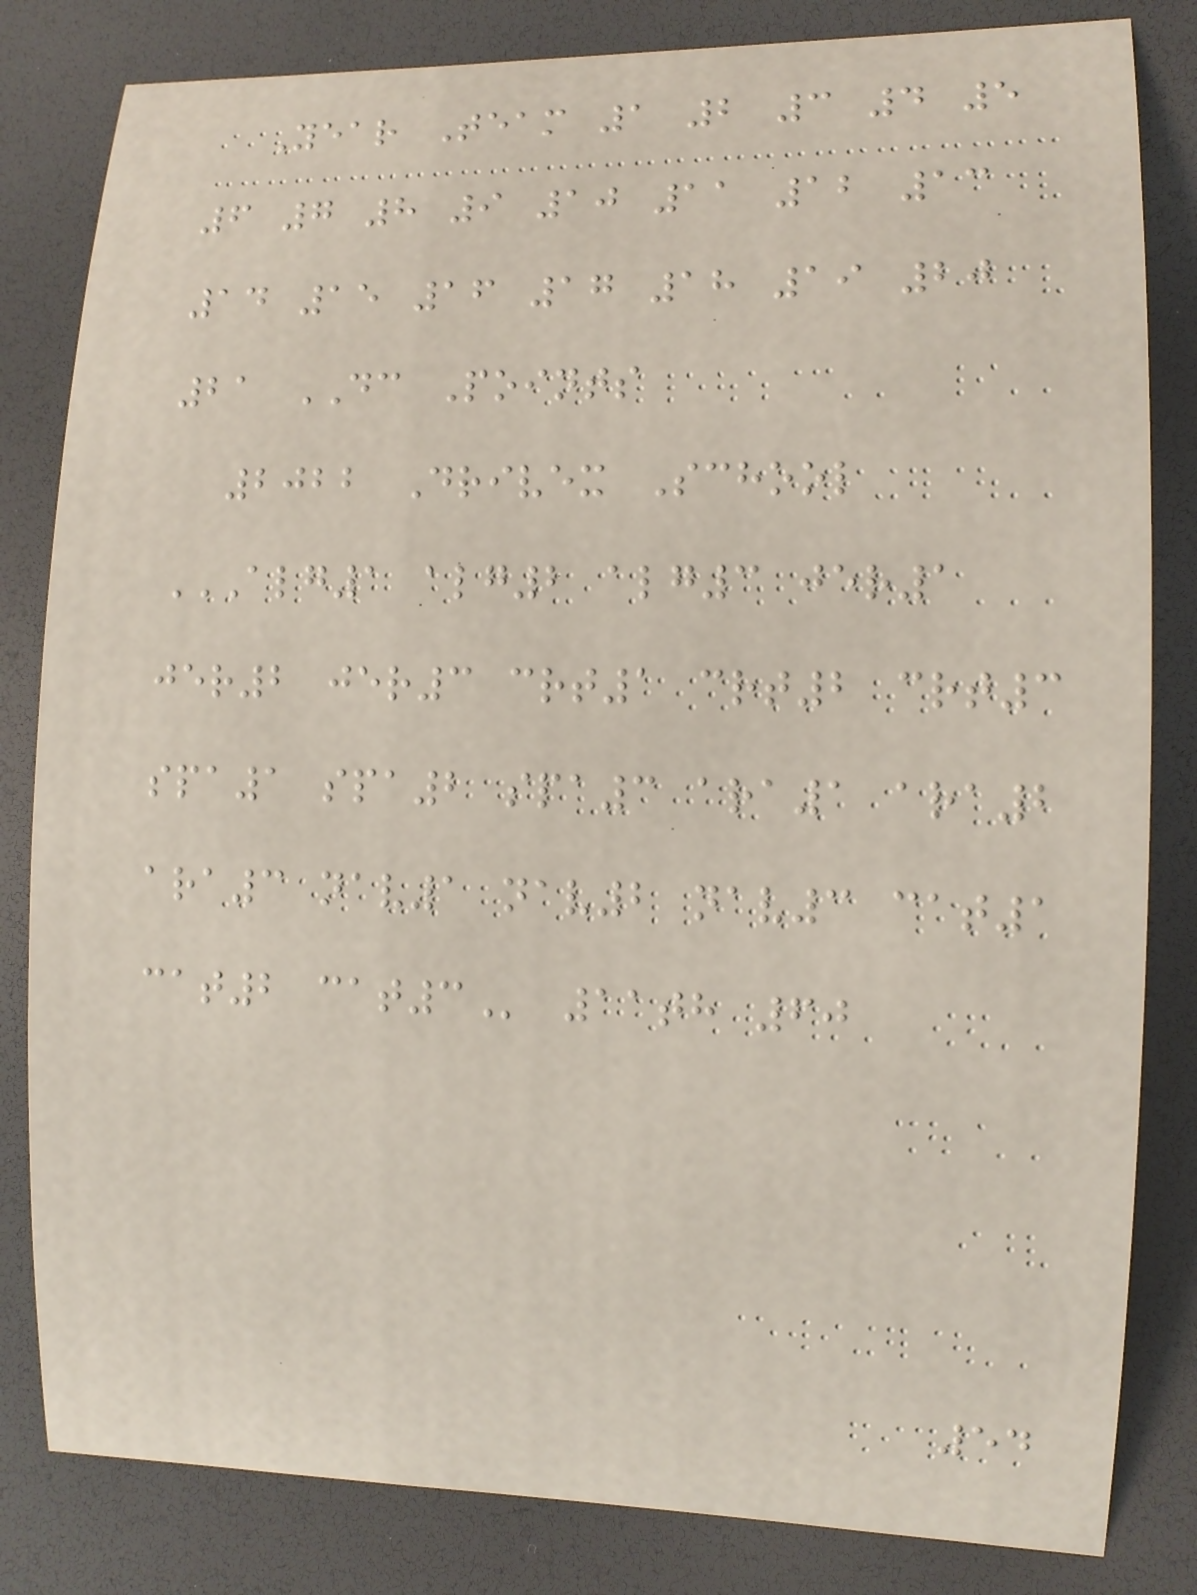Year Team 1 2 3 4 5
6 7 8 9 10 11 12 13
14 15 16 17 18 19 20
21 DC Points
2022 Drivex School
ALG1 ALG2 ALG3 JER1
JER2 JER3 CRT1 CRT2 CRT3
SPA1 SPA2 SPA3 ARA1 ARA2
ARA3 NAV1 NAV2 NAV3 CAT1
CAT2 CAT3 11th 60
54
